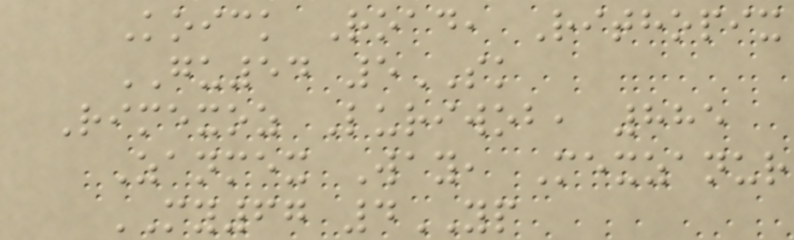Koick Road, Rithopix
GU54 5SK
Rimexoz Luriwob, 885
Zanmex Way, Mexzanur
MY67 4YP
